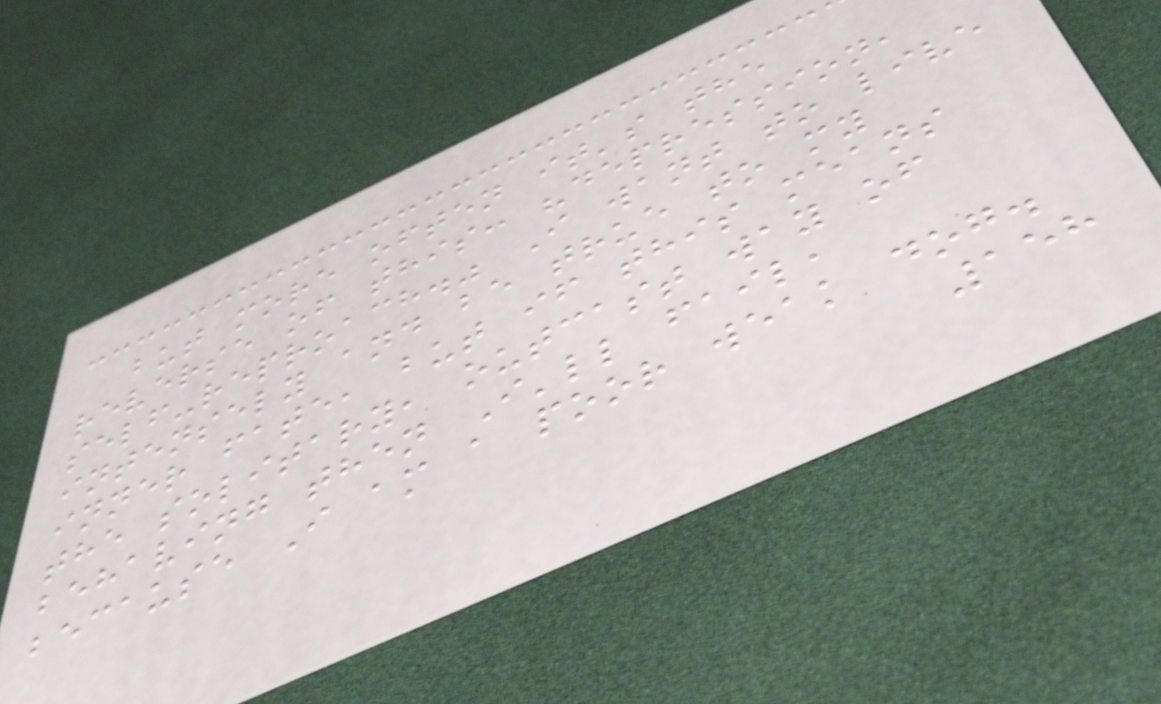but more often it's the
reverse of this: "depression,
self-reproach." I want to live
intensely and be true to my
inner fate, but if this means
the solitary, outcast way of
behaving then I'll fail,
because I am a poor weak dog.
158
